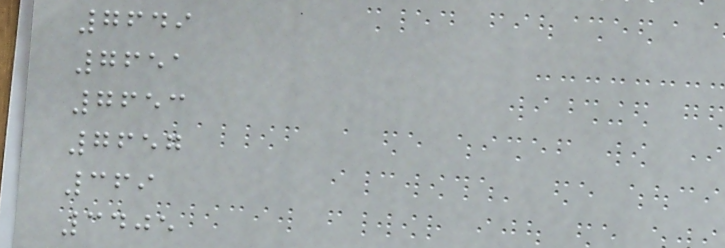7649
7651
7653
7657
369
3405
